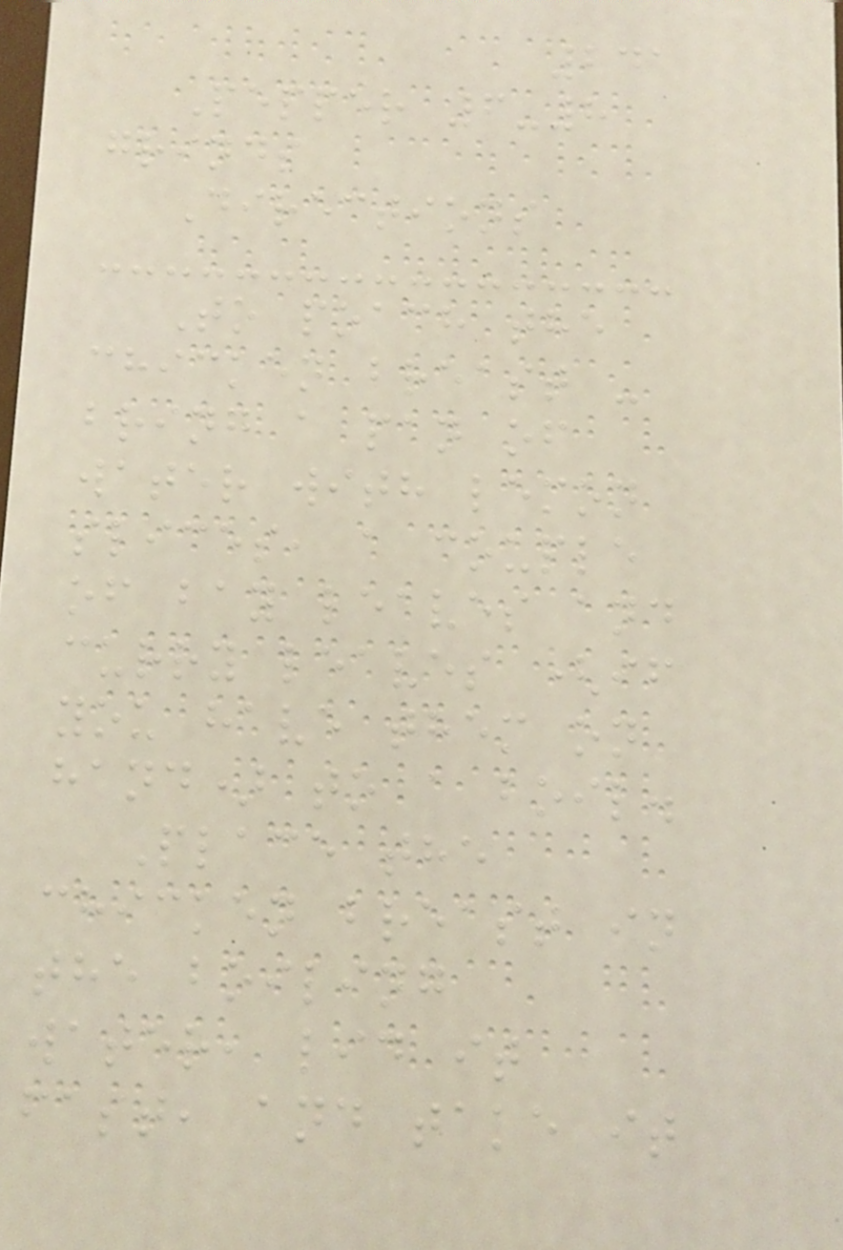241
Pepper 6-8
grinds
Directions
To poach the
chicken breast -
bring a pan of
water with lemon
slices, a couple
of bay leaves and
curry leaves (if
you have them on
hand) to a boil.
Place the
chicken breast in
the boiling
water, lid it
fast, and take it
